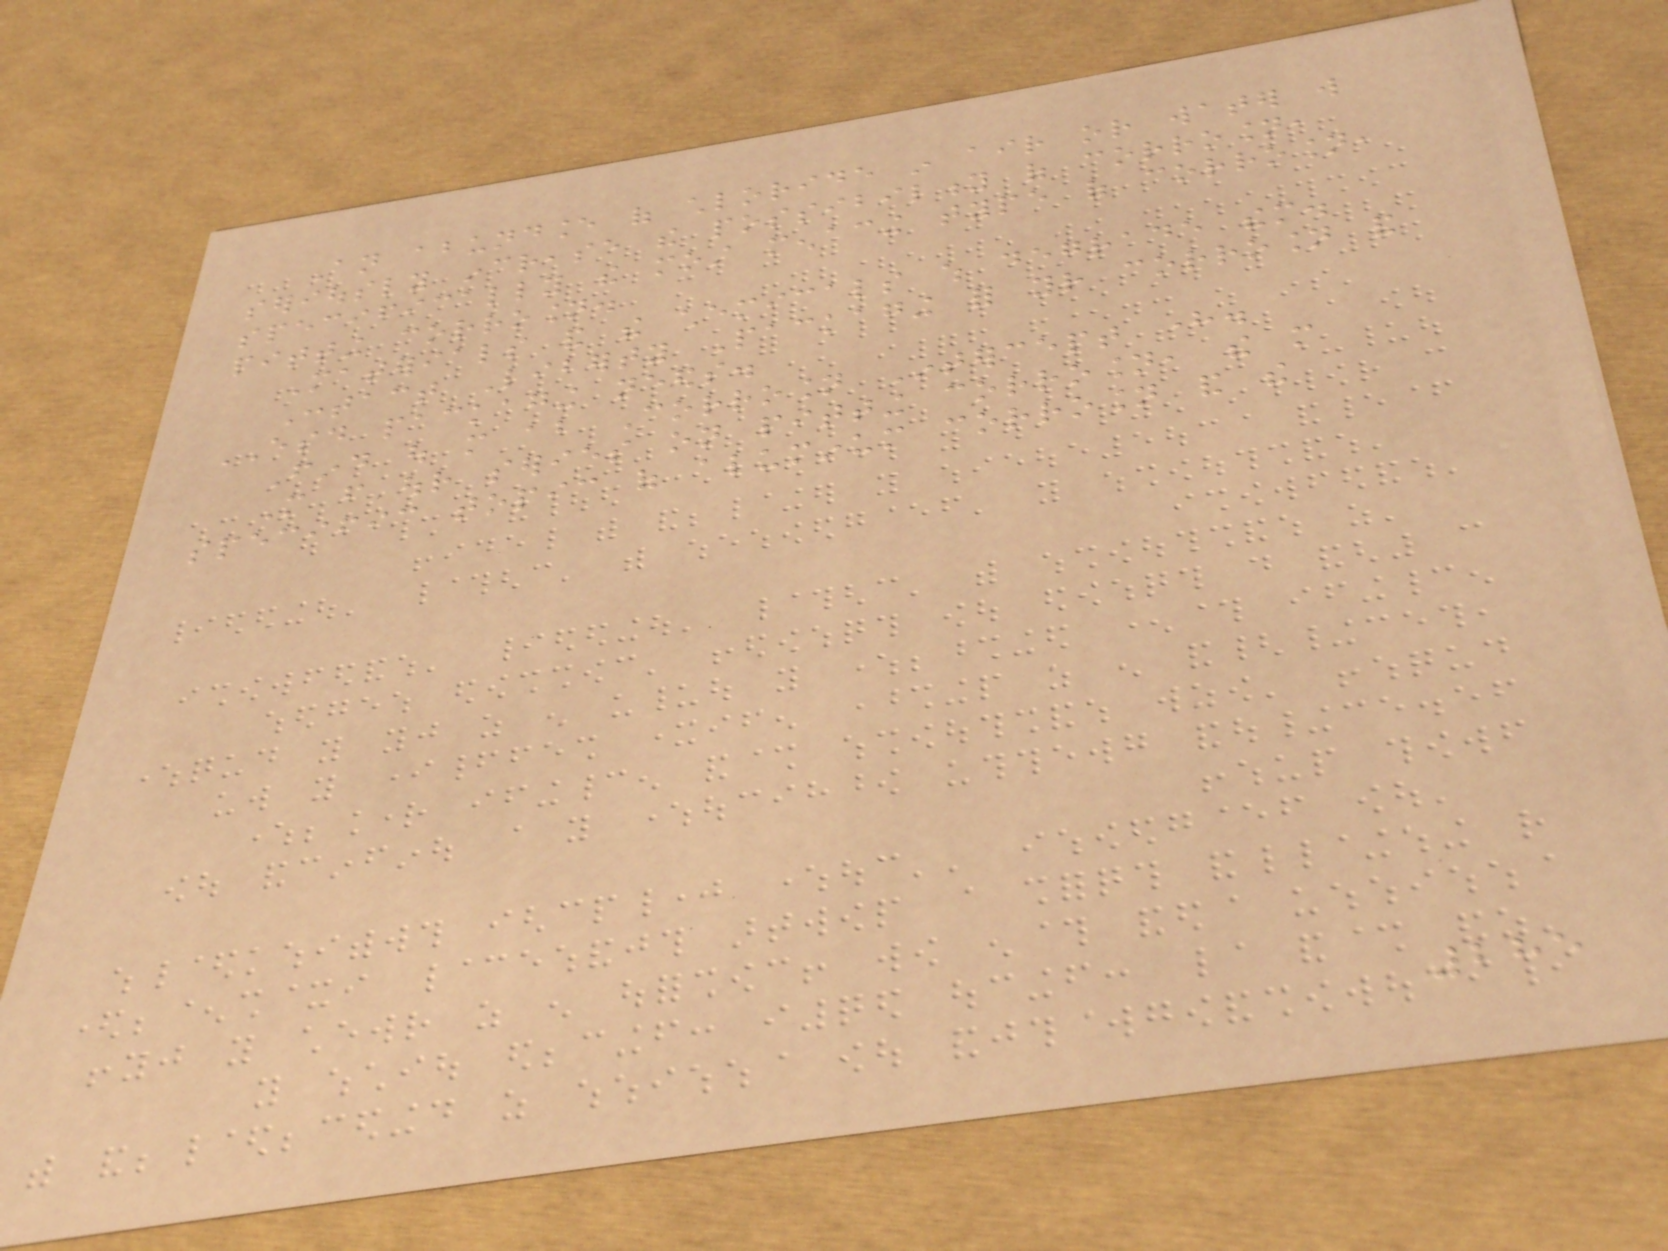An abundance of chloride in air or water will
seriously increase the possibility of corrosion,
specifically the most menacing type of corrosion,
pitting corrosion.
Materials and the chemicals which degrade them.
Contact Liberty Packaging for your corrosion and
ESD packaging needs.
Find out more about Corrosion Intercept here.
More from our series on pitting corrosion, the more
specific topic of aluminum corrosion and the
285
